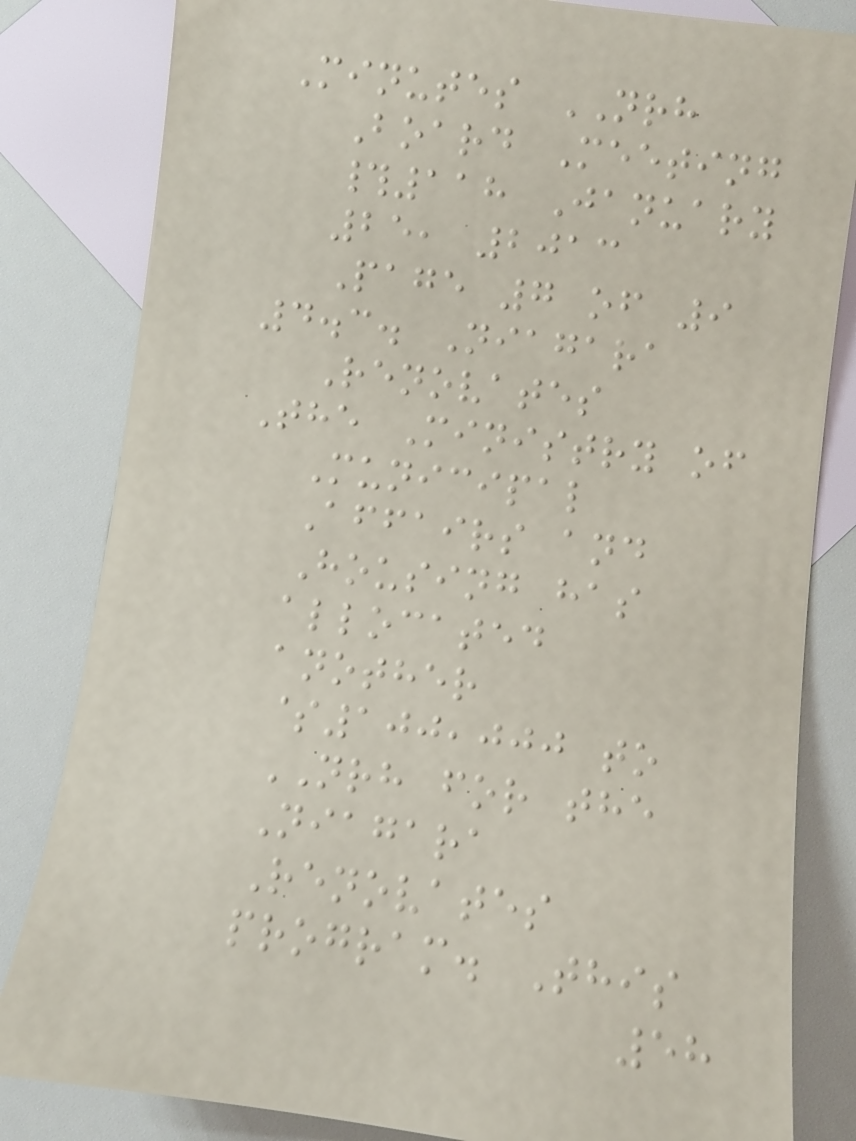Minutes NRH
Board Meeting
#118 January
25, 2013
Page 7 of 9
4.3. Niagara
Renovates
The Ministry of
Municipal
Affairs and
Housing has
allocated
another
$100,000 to
NRH for the
Niagara
Renovates
program. This
58
